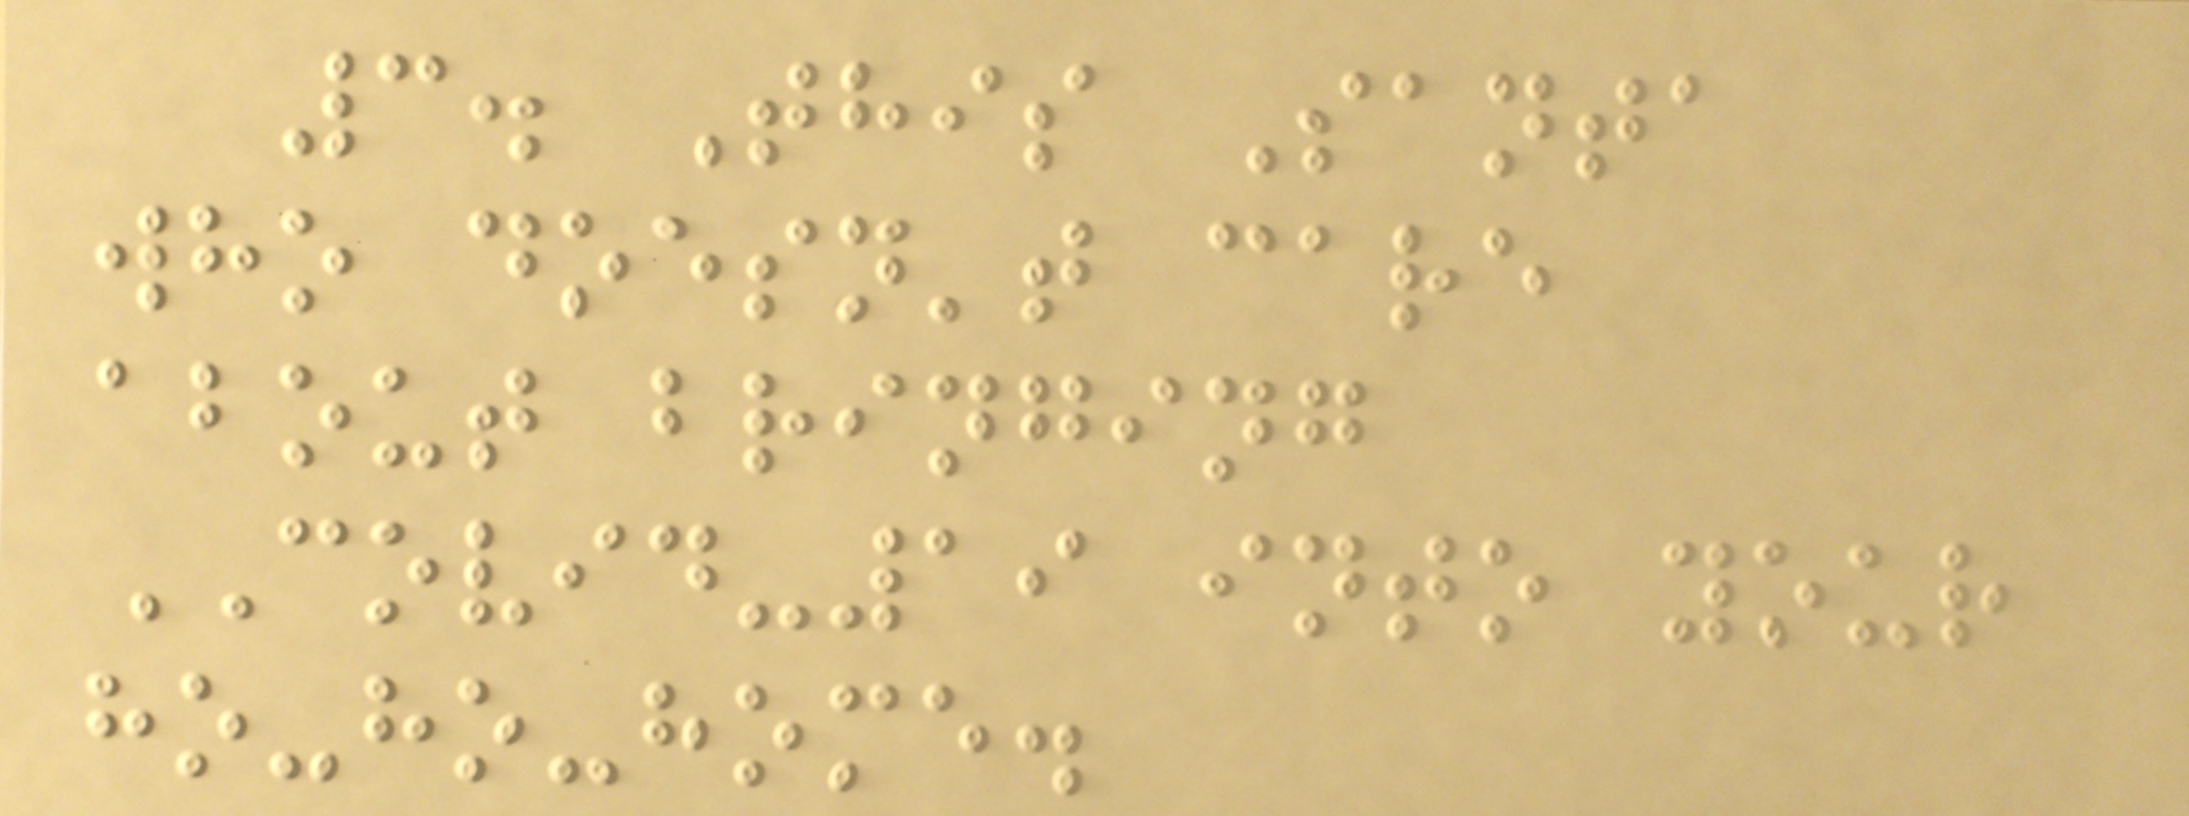3. This Santa
who doesn't care
about bringing
COVID-19 into your
ho-ho-home.
